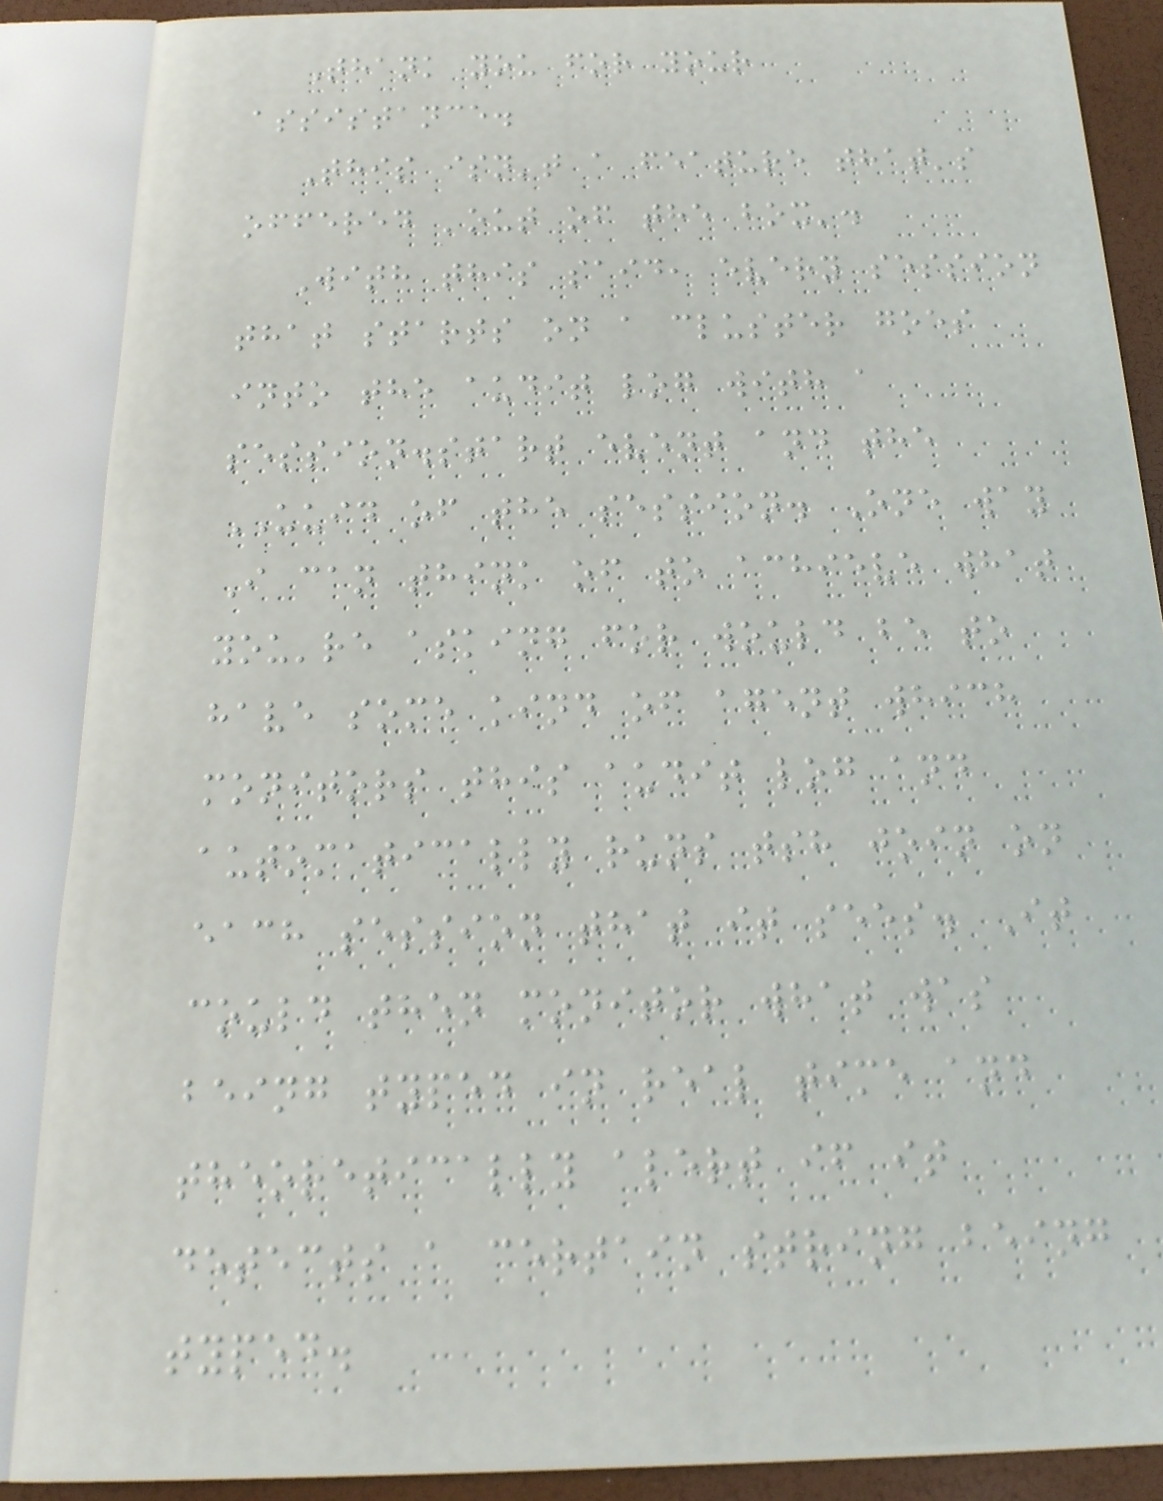Thank you for your
assistance.
This isn't a feature that's
offered 'out of the box'.
With this said, every session
that starts on a cluster goes
into the audit log with a
session.start event and the
UUID of the session. One way
I can think of to achieve what
you're asking for would be to
have some kind of agent which
monitors this audit log and
automatically runs tsh join on
each session that it sees. It
could then monitor what was
being typed in real time and
theoretically alert if it
detects a certain string being
typed.
